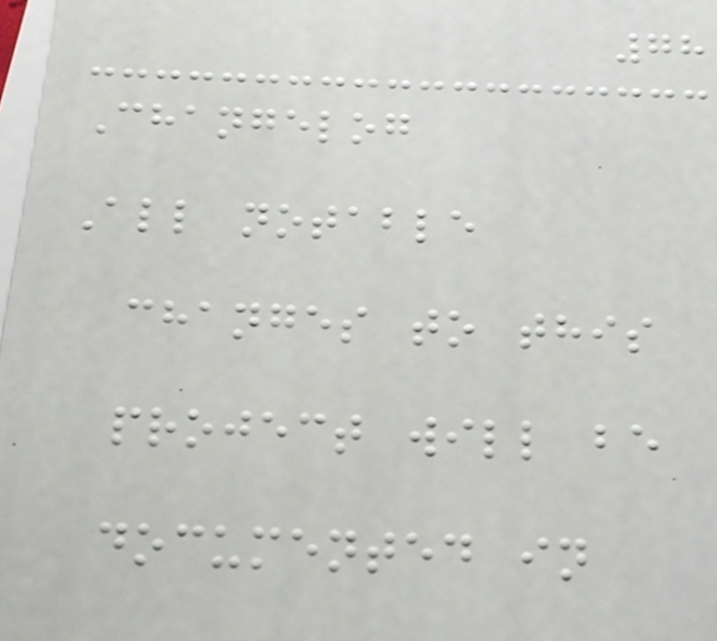78
Changelog
All notable
changes to this
project will be
documented in
